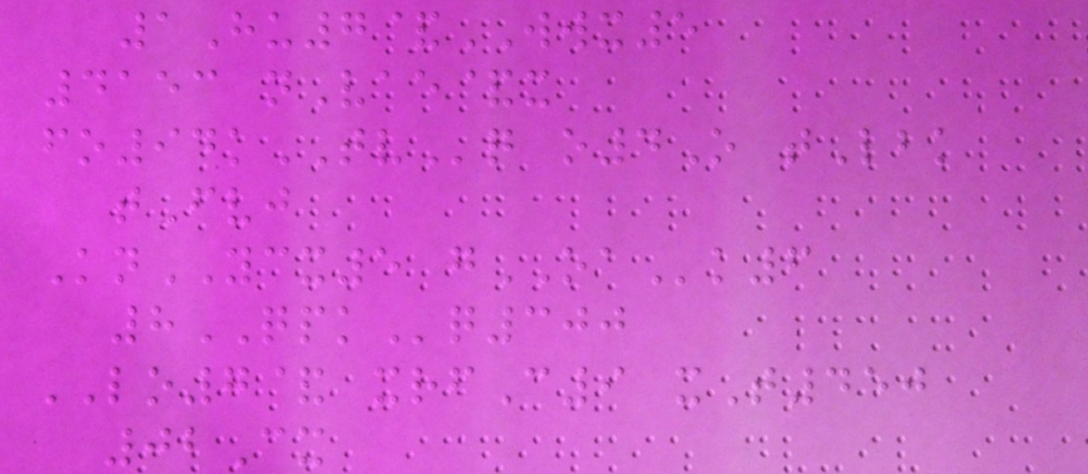1Hu7&WWX5
4153 nVae&x
fo94kTVq o4O tLbk
tFvj
KnYCX5 gOAk6
8QPKq300
LO7& xrfC9 xT450
02Cx
